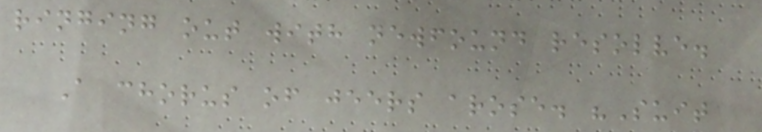ringing out with newfound resolve.
A chorus of jeers arose. "Suit
